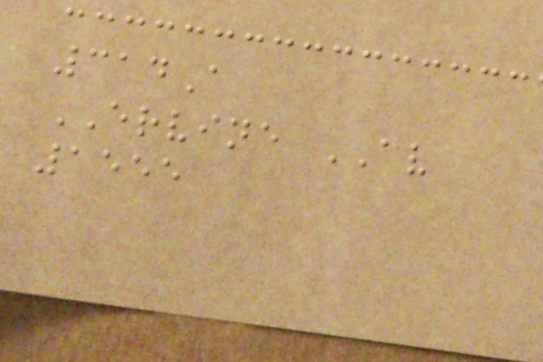314A
ERVINE AV
1555
